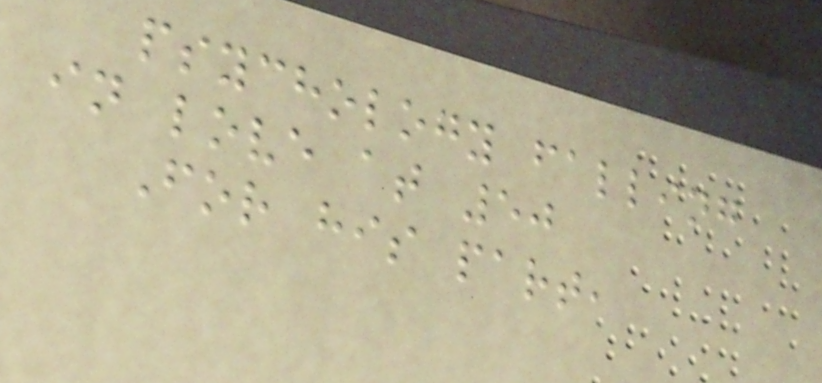psychology falling
in love at 50
For his part,
